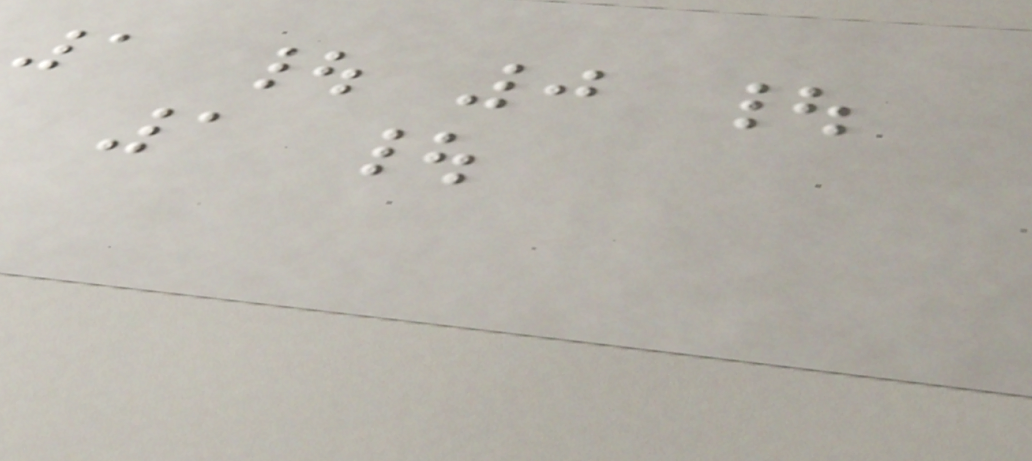1 | 0 |
1 |
